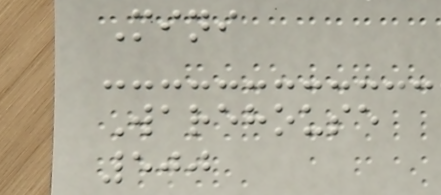Mini
Warehouse
500
